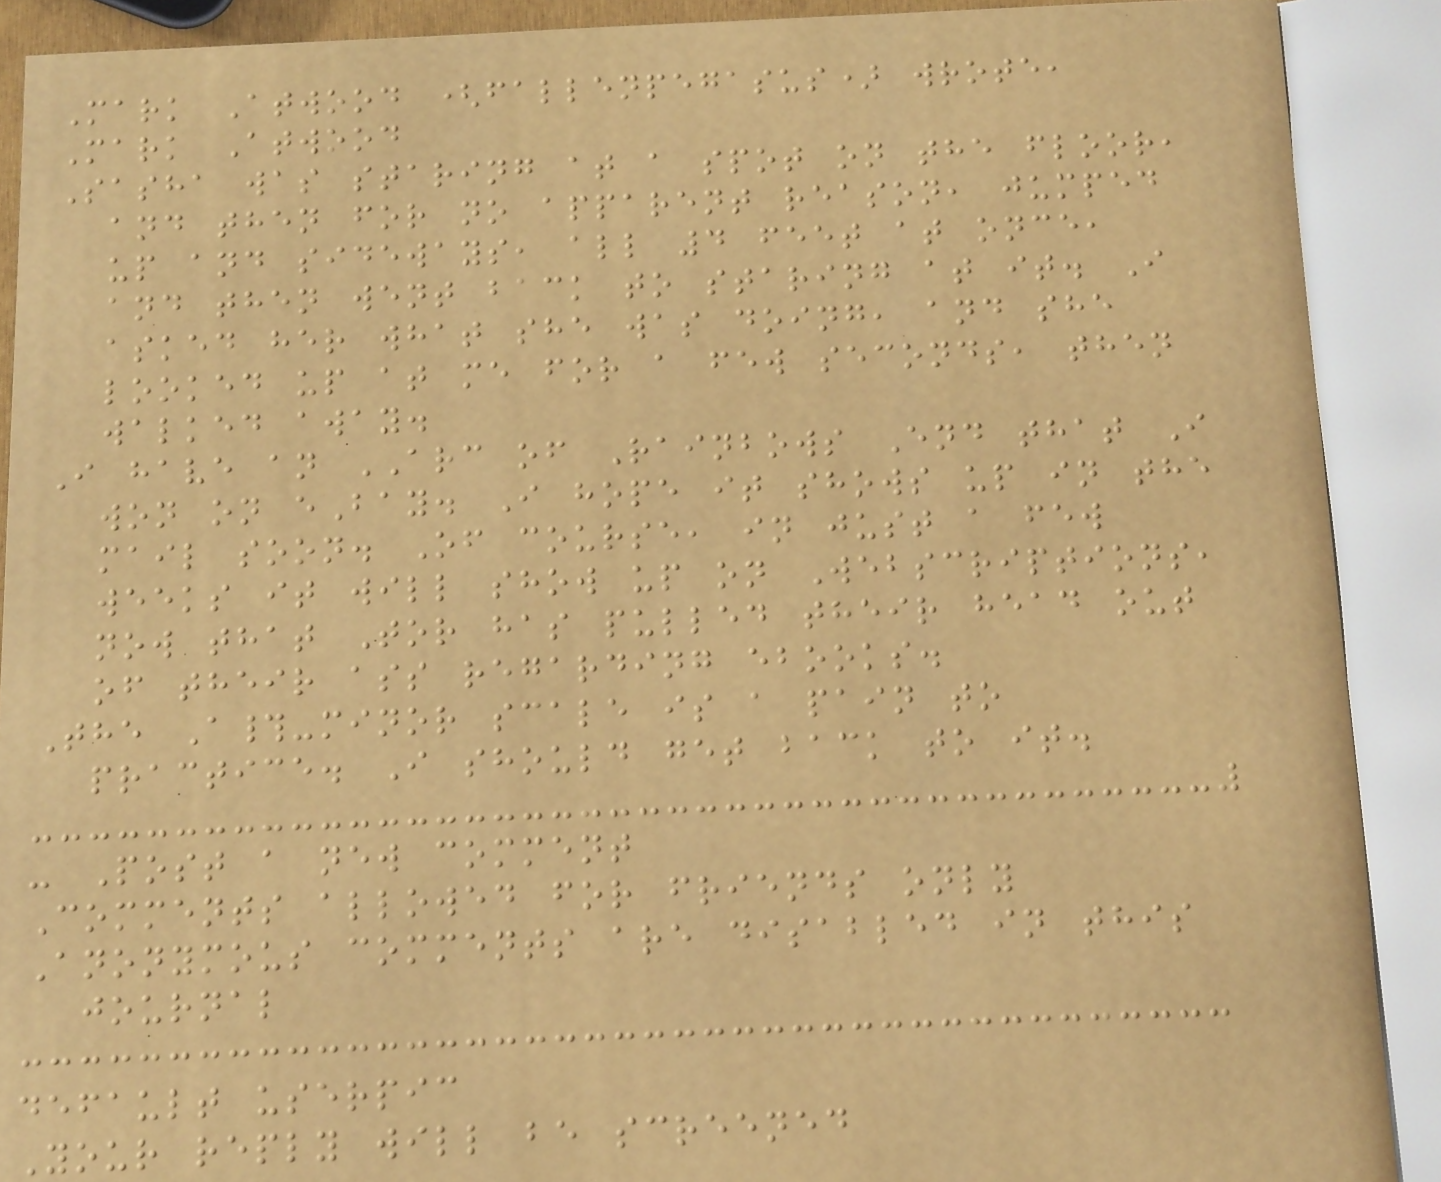Mark Atwood (fallenpegasus) wrote,
Mark Atwood
Sasha was staring at a spot on the floor,
and then for no apparent reason, jumped
up and sideways, all 4 feet at once,
and then went back to staring at it. I
asked her what she was doing, and she
looked up at me for a few seconds, then
walked away.
I have an ARC of Rainbows End that I
won on eBay. I hope it shows up in the
mail soon. Of course, in just a few
weeks it will show up on Webscriptions,
now that Tor has pulled their head out
of their ass regarding ebooks.
The A#-minor scale is a pain to
practice. I should get back to it.
- Post a new comment
Comments allowed for friends only
Anonymous comments are disabled in this
journal
default userpic
Your reply will be screened
